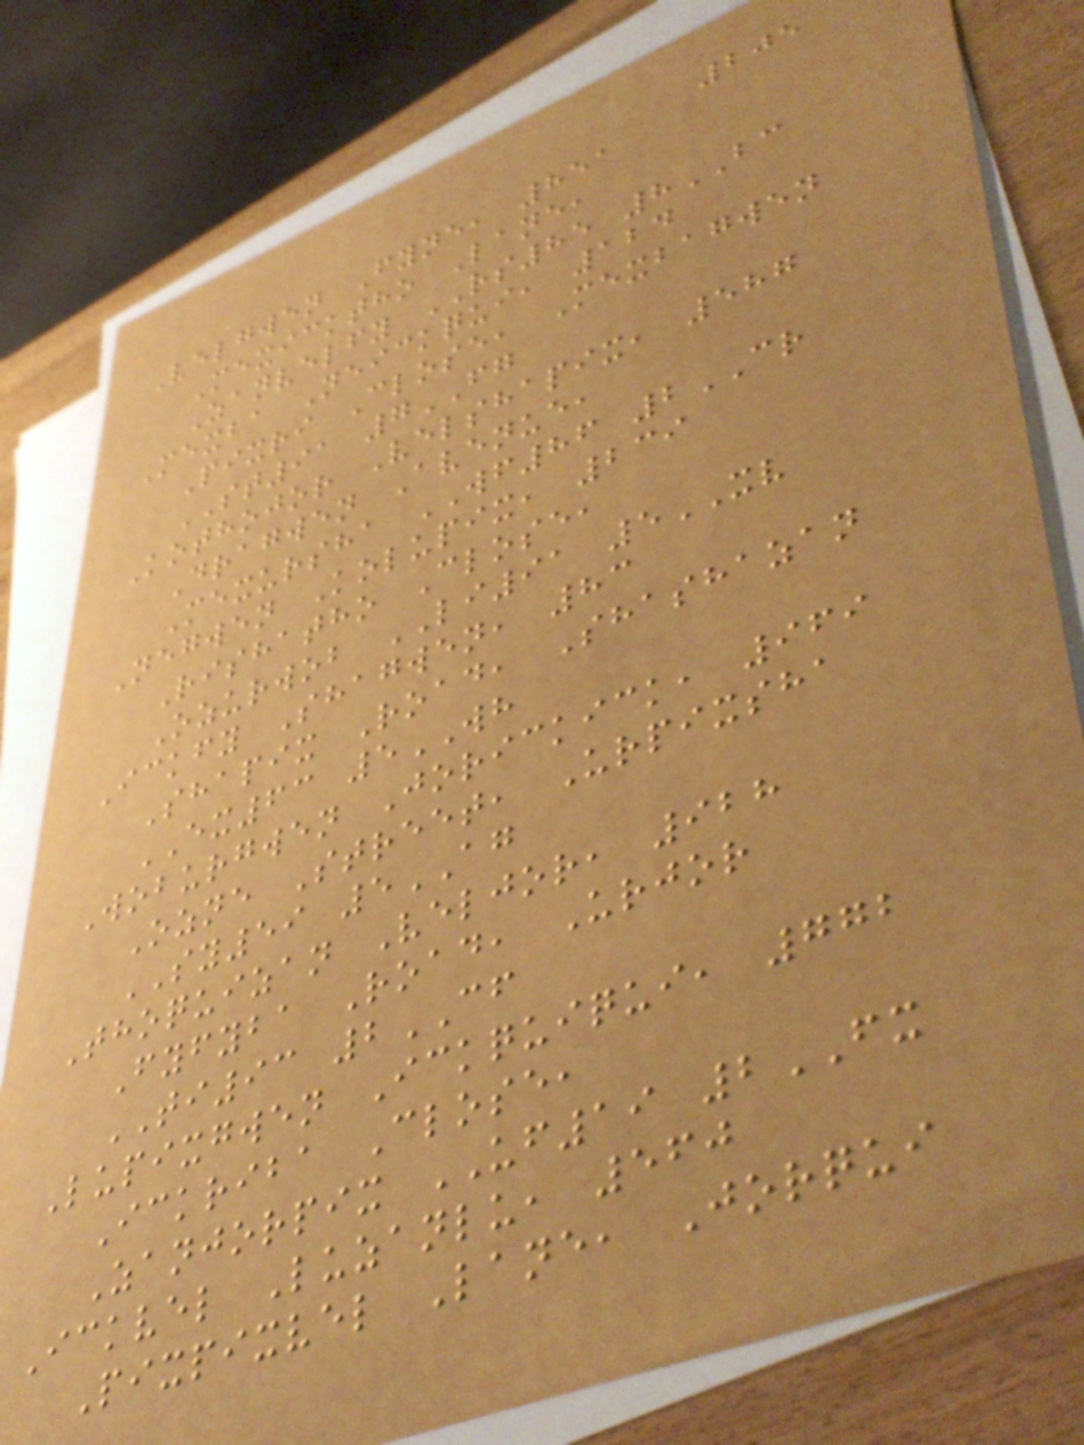205
Velgwen Fyne, 851
Mexicktho Lane,
Zanvelfy RS85 8BC
Mexba Neickqui, 124
Pixri Close, Mexbagwen
ST91 7FG
Kothojor Velshapix, 587
Dragwen Avenue,
Mexursha WF86 2CR
Negwen Kolupix, 239
Rishatho Close,
Ozurwob LI91 5XV
Ickfy Shagwen, 83
Shapix Road, Shashazan
EX63 5WH
Woburgwen Jorickick, 969
Ozne Street, Urpixsha
SY59 5AG
Thoquizan Veljor, 928
Fyfyba Road, Urjor
TI93 2CF
Lupixgwen Ickquiqui, 772
Ickriba Close,
Zanjorpix UF19 2FX
Ickvel Luzanlu, 560
Pixpixvel Lane, Jorqui
